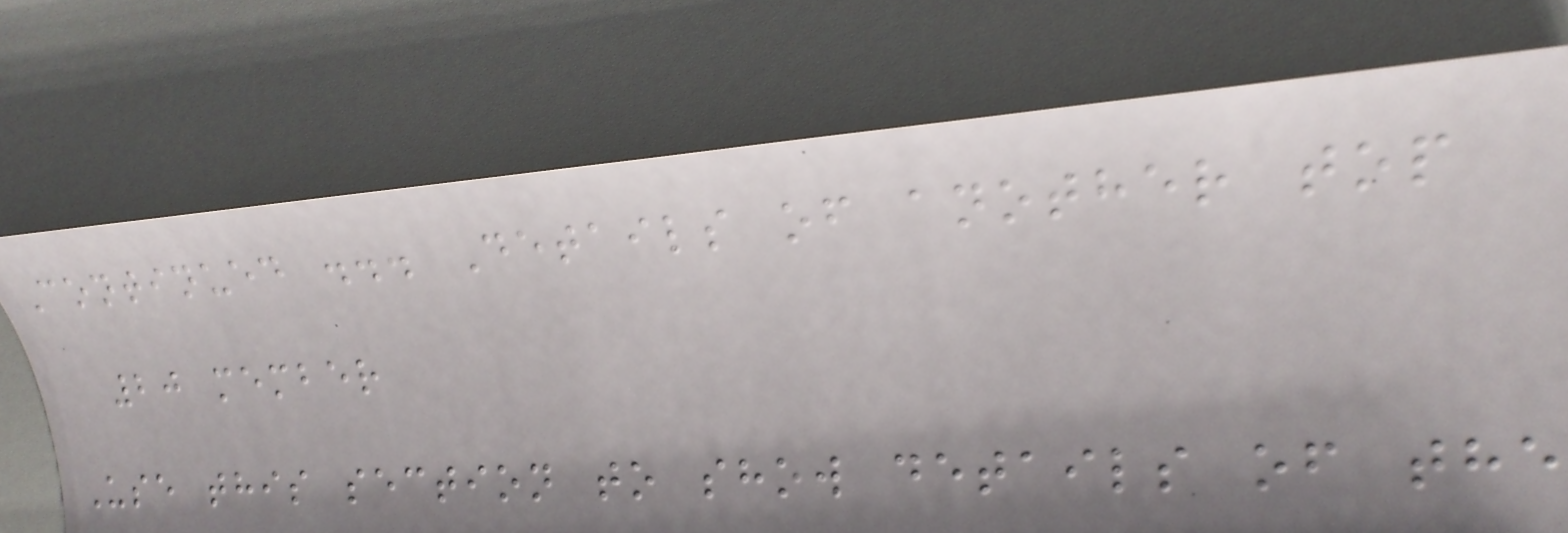Continued ... Details of another top
20 member
Use this section to show details of the
